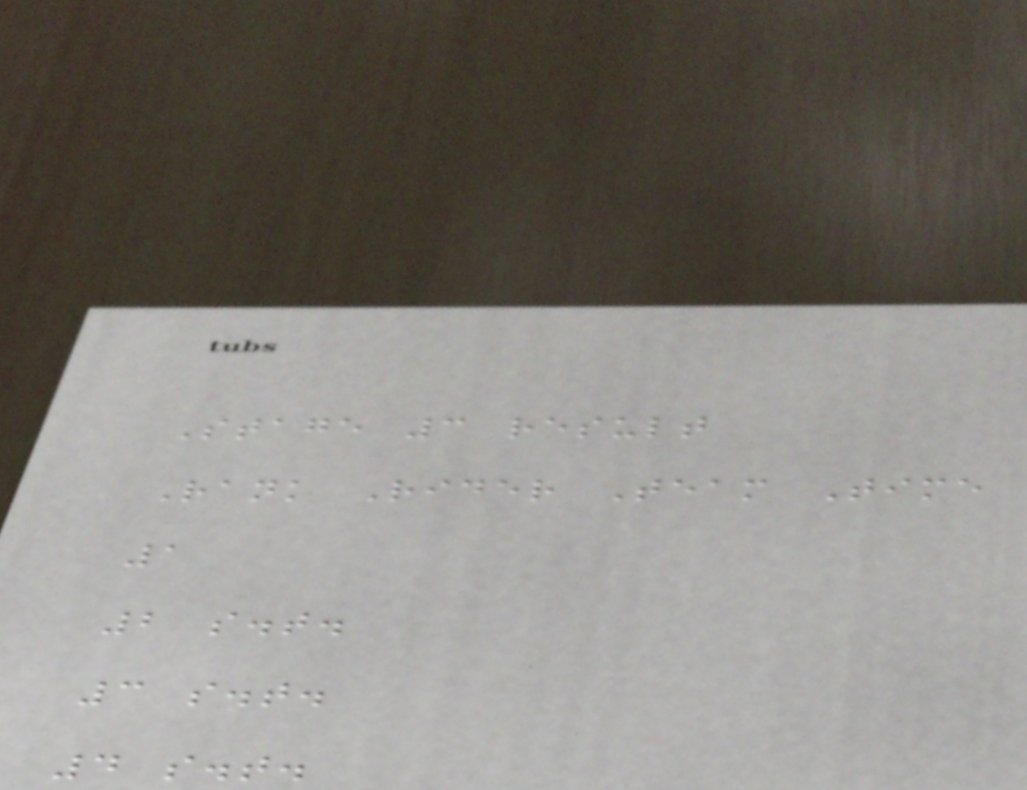Stage 3 result
Rank Rider Team Time
1
2 s.t.
3 s.t.
4 s.t.
